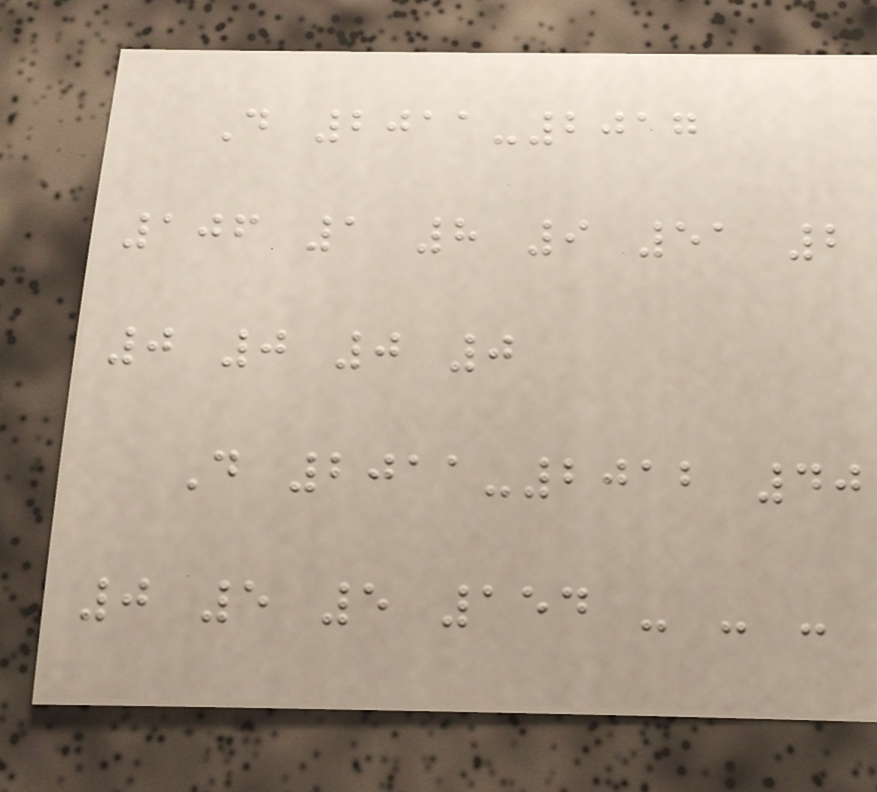D 2011-2017
106 1 8 9 51 2
0 0 0 0
D 2011-2012 40
0 5 5 154 - - -
